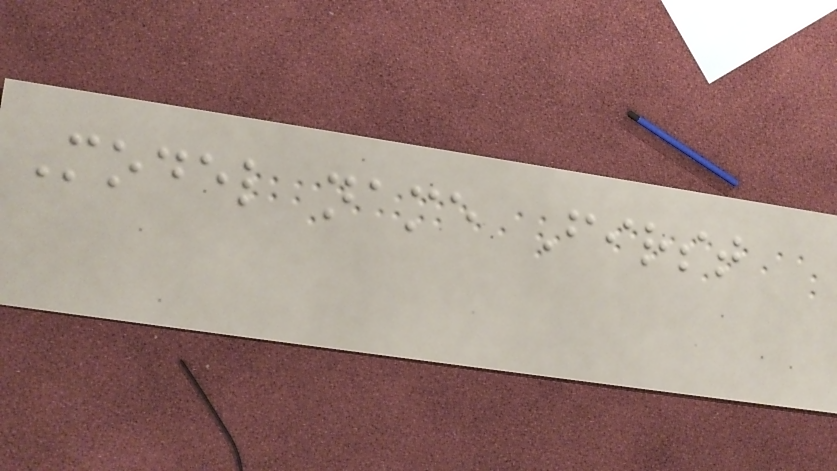Model name First
